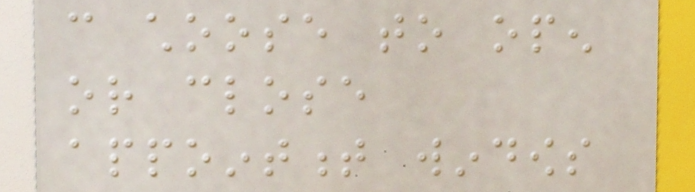can choose to open
or close
appointment windows
